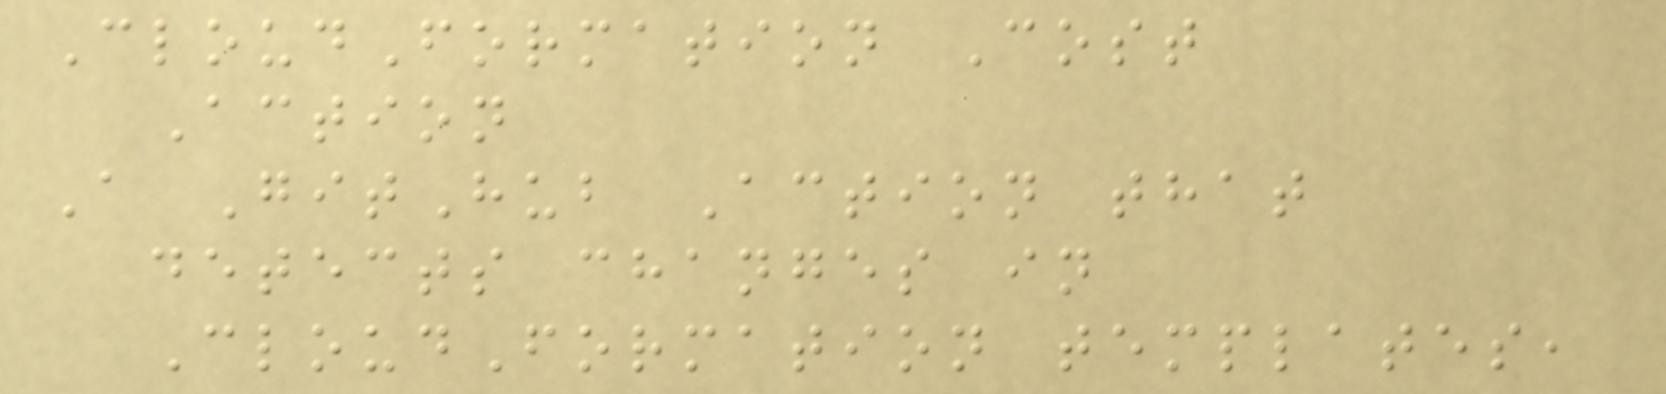CloudFormation Cost
Action
A GitHub Action that
detects changes in
CloudFormation templates,
